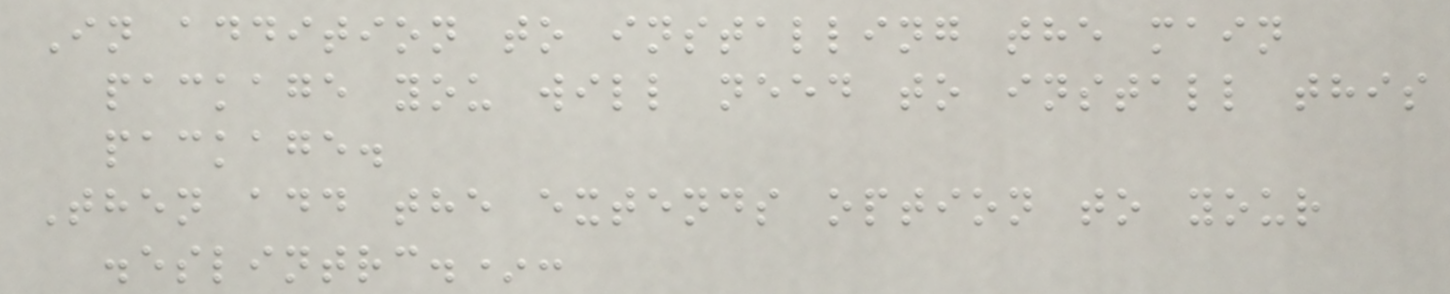In addition to installing the main
package you will need to install this
package.
Then add the extends option to your
.eslintrc.*:
